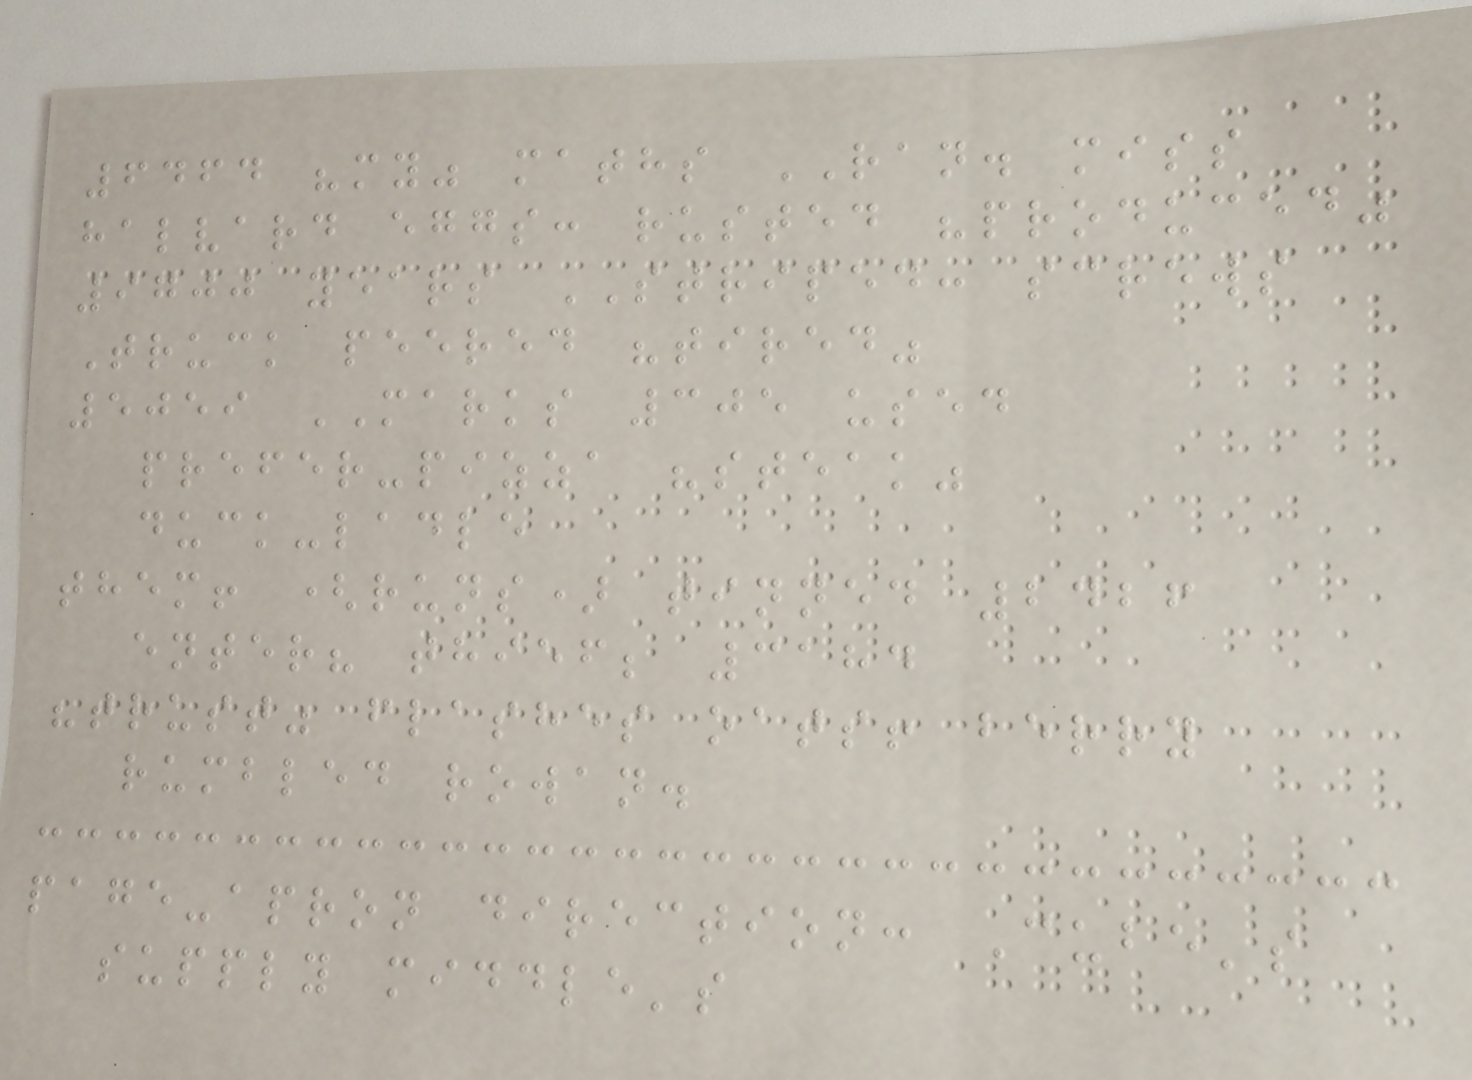6464 "my" maths RAN. miss
halvard eggs: rusted "produced"
9700 years STRIPED: screws
Truck peered "tired"
5059 MARKS 305 used
prefer-pizza "steak"
duck-ladle
them! (runs) tinned 2426
enter? thief; 3184
"trust" flashes oats! berry
rumbled rowan.
page-apron direction: Cube's
supply middle's
